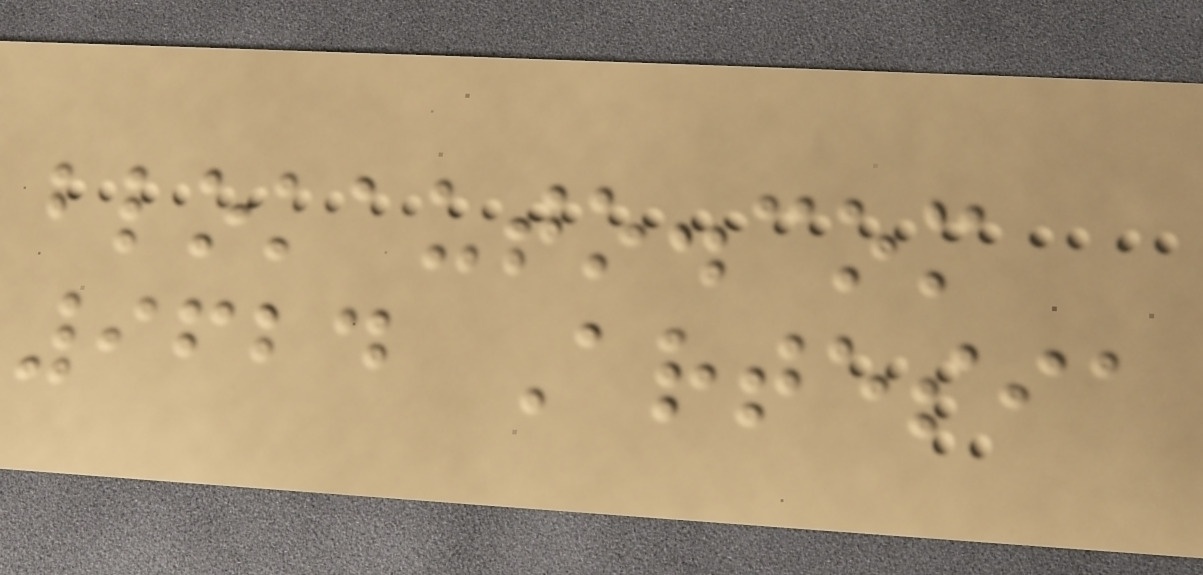blokauto.com
9624 Artesia
